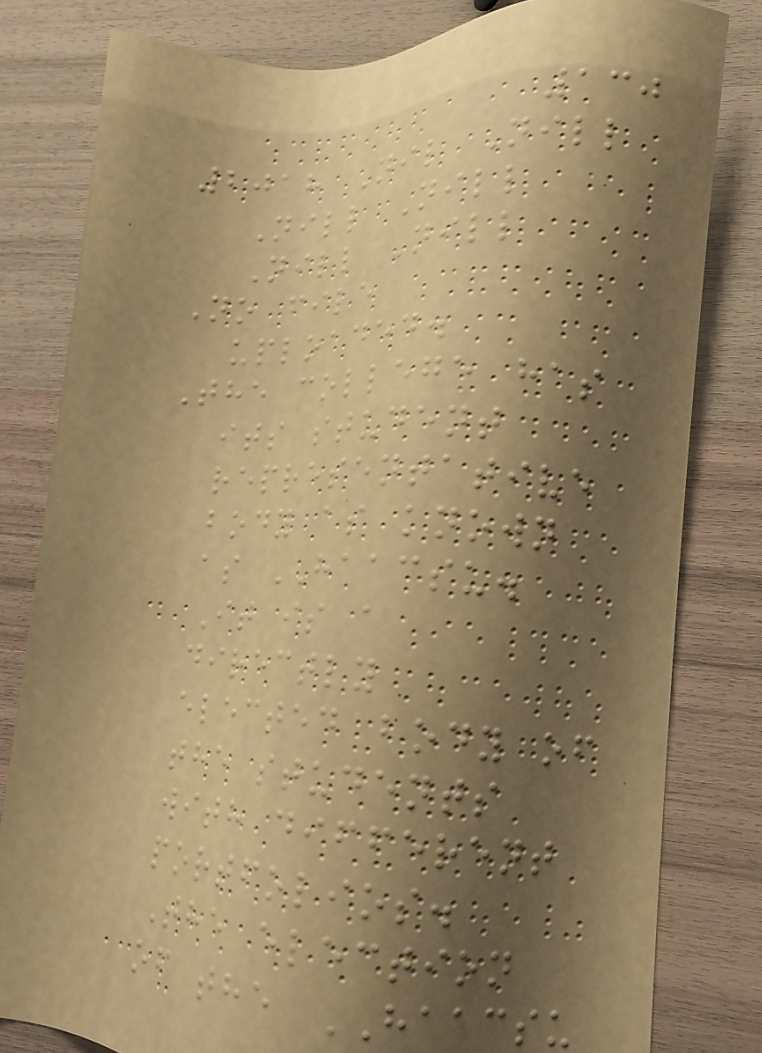130
2018 Nil Nill
Nill Nill
Nill Nill
No file
uploaded.
The college has
its student
representative
body as known
as HAACSU.
It is a
directly
elected body of
the students
with different
portfolios.
The election
of the HAACSU
